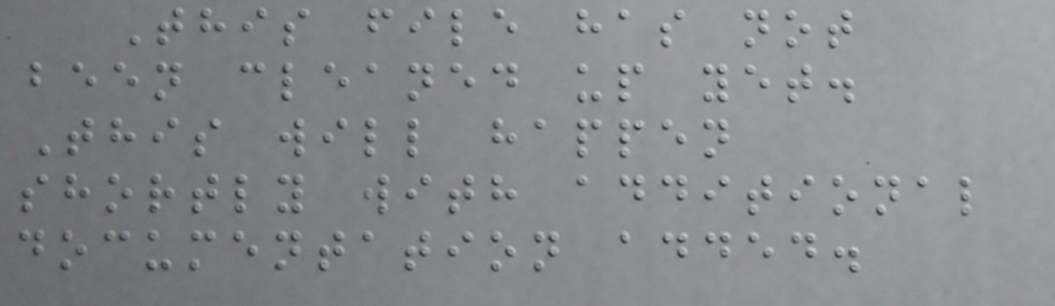This file has not
been cleaned up yet.
This will happen
shortly with additional
documentation added.
